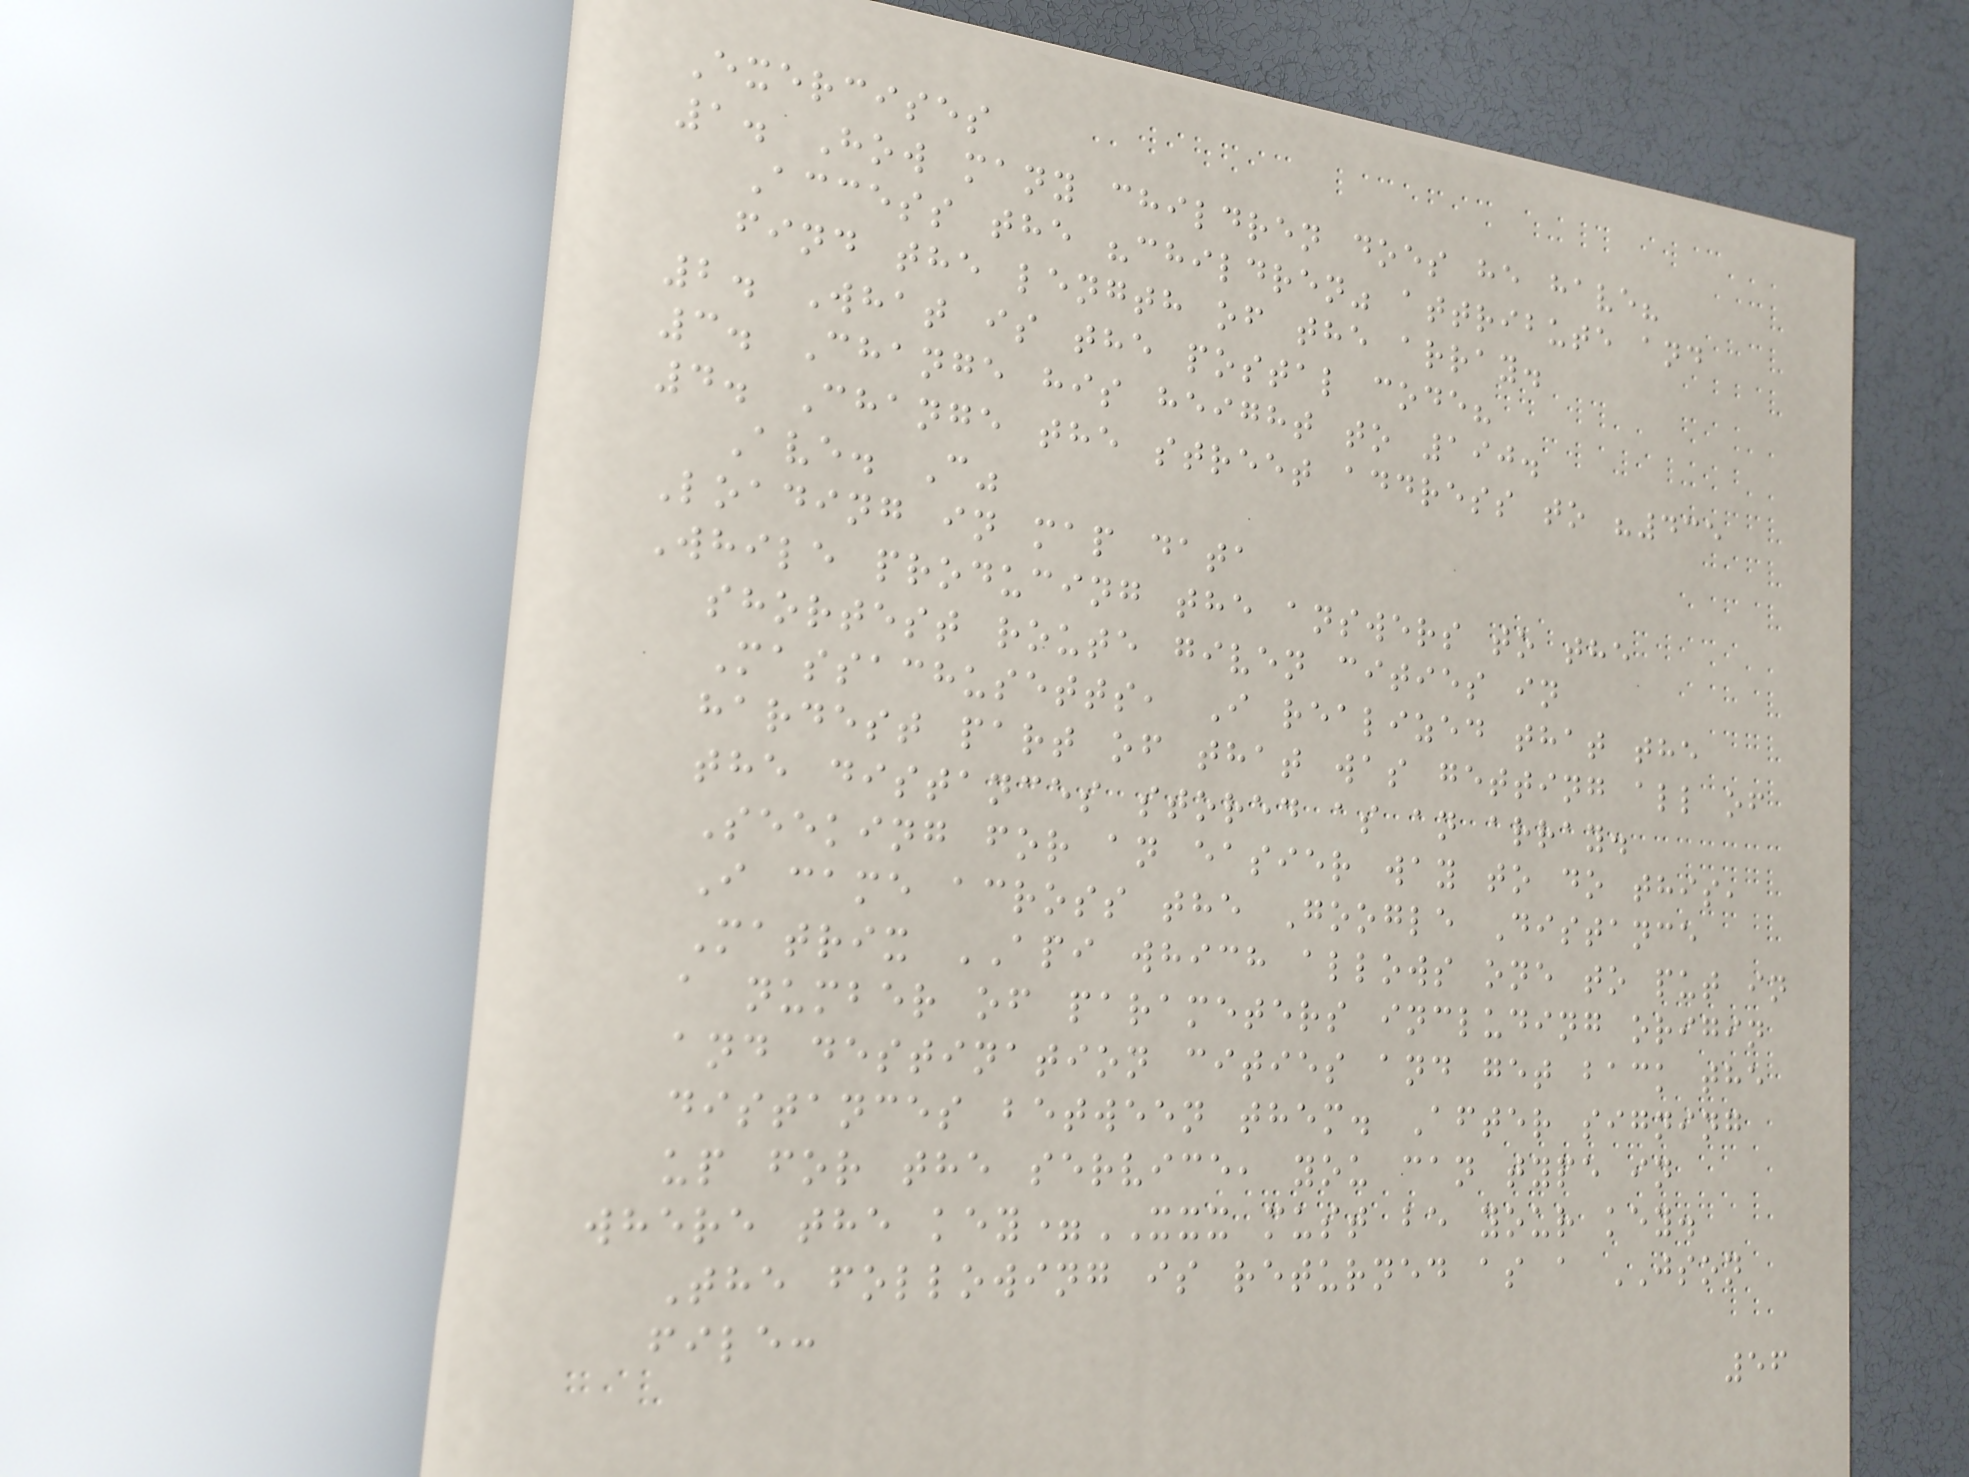Exercises
1. How many children does he have?
Access the "children" attribute and
find the length of the array.
2. What is the postal code?
3. Change his height to 190.
4. Change the street address to "435
Ave. C"
Loading in map data
While producing the answers to the
shortest route given cities in
Massachusetts, I realized that the
hardest part of that was getting all of
the distances stored as an array.
Seeking for an easier way to do this,
I came across the Google Distance
Matrix API which allows one to put in
a number of parameters including origin
and destination cities and get back the
distances between them. After signing
up for the service, you can type in
where the key=XXX must be your key.
The following is returned as a JSON
file:
56
